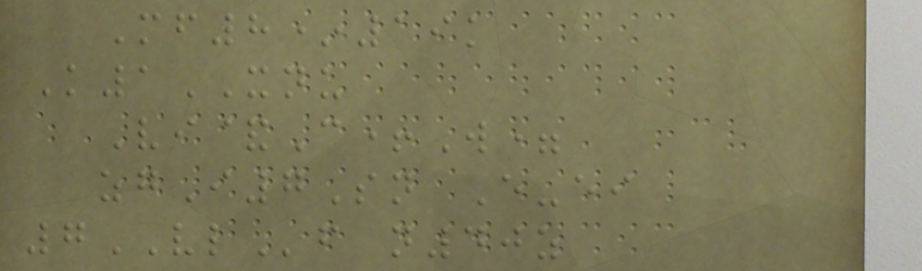Mf8*19k
K1XNU
Vi&C+W=
zgI7Sn E-ei
7VLf n40z
